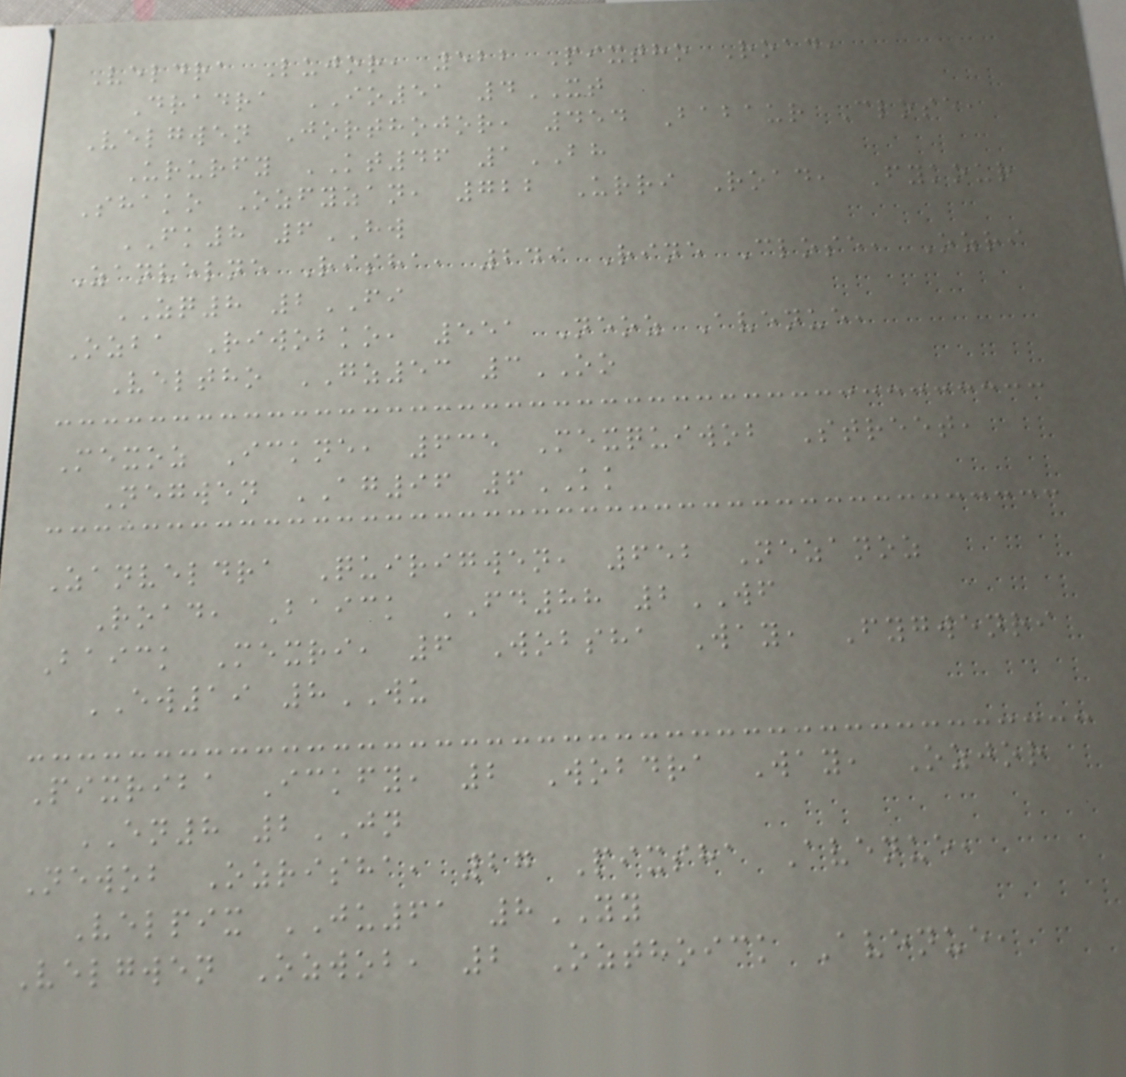Veldra Lujor, 522 Pixtho Road,
Dradra IO51 4XT
Velgwen Jorthojor, 454 Babaur Close,
Ururfy KT46 1BH
Shako Ozfyzan, 722 Urri Road, Fykour
FK8 6HW
Zanvelne Risha, 249 Rine Close, Ozri
ZQ8 2FI
Ozba Riwobko, 551 Neoz Avenue,
Veltho GZ53 3OO
Mexoz Ickne, 635 Mexquiwob Street,
Negwen AG96 6KK
Zanveldra Quirigwen, 652 Nezanoz
Road, Baick FD88 2WF
Baick Mexri, 6 Wobsha Way, Fygwenri
EW19 8WU
Pixriba Ickfy, 2 Wobdra Way, Ozjor
EN8 2JN
Newob Ozrisha, 27 Pixsha Avenue,
Velpix JU61 8YY
Velgwen Ozwob, 2 Ozthoick Avenue,
